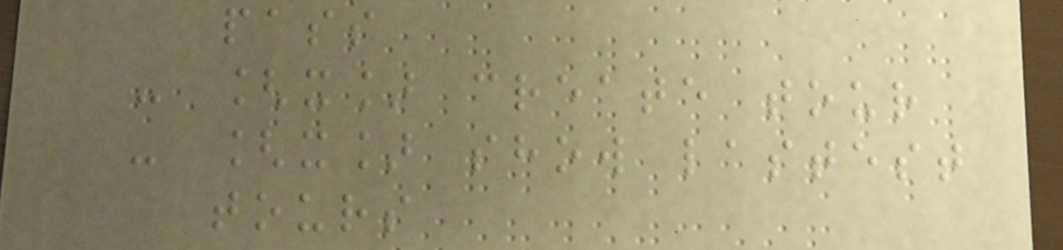pass
- [x] create tour
- [x] show lastest
tours
